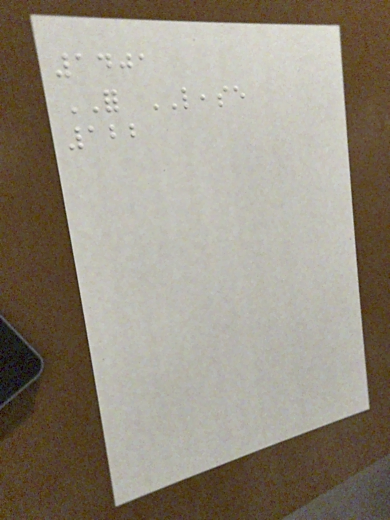1401
FOR LEASE
122
